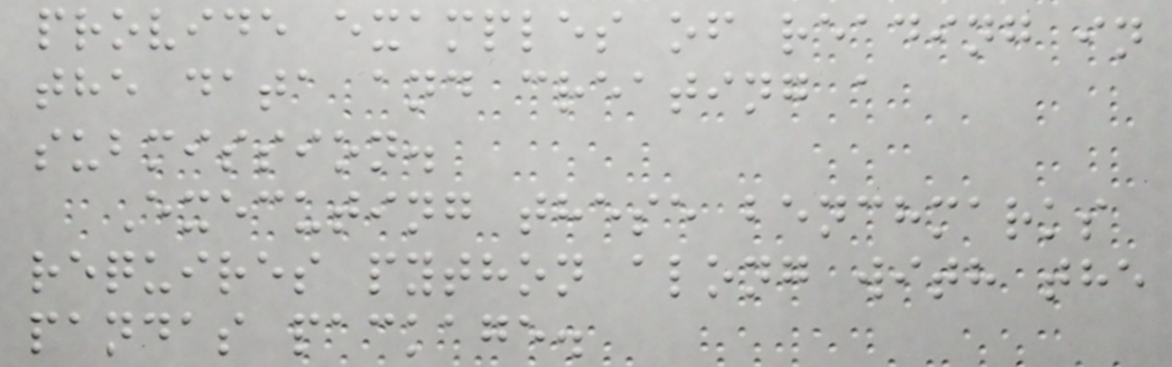provide examples of reading in
the data and creating a
submission.
Executing these benchmarks
requires python along with the
pandas package.
